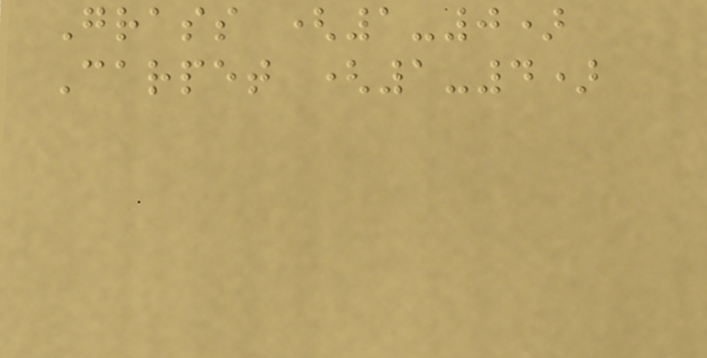Grass (1-0)
Carpet (1-4)
